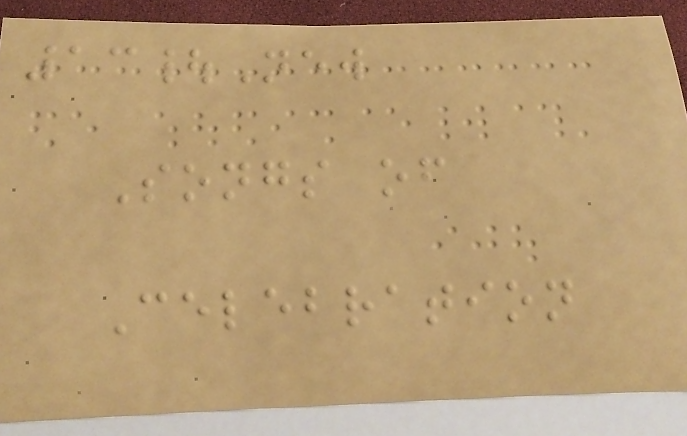13|New
Songs of
Celebration
